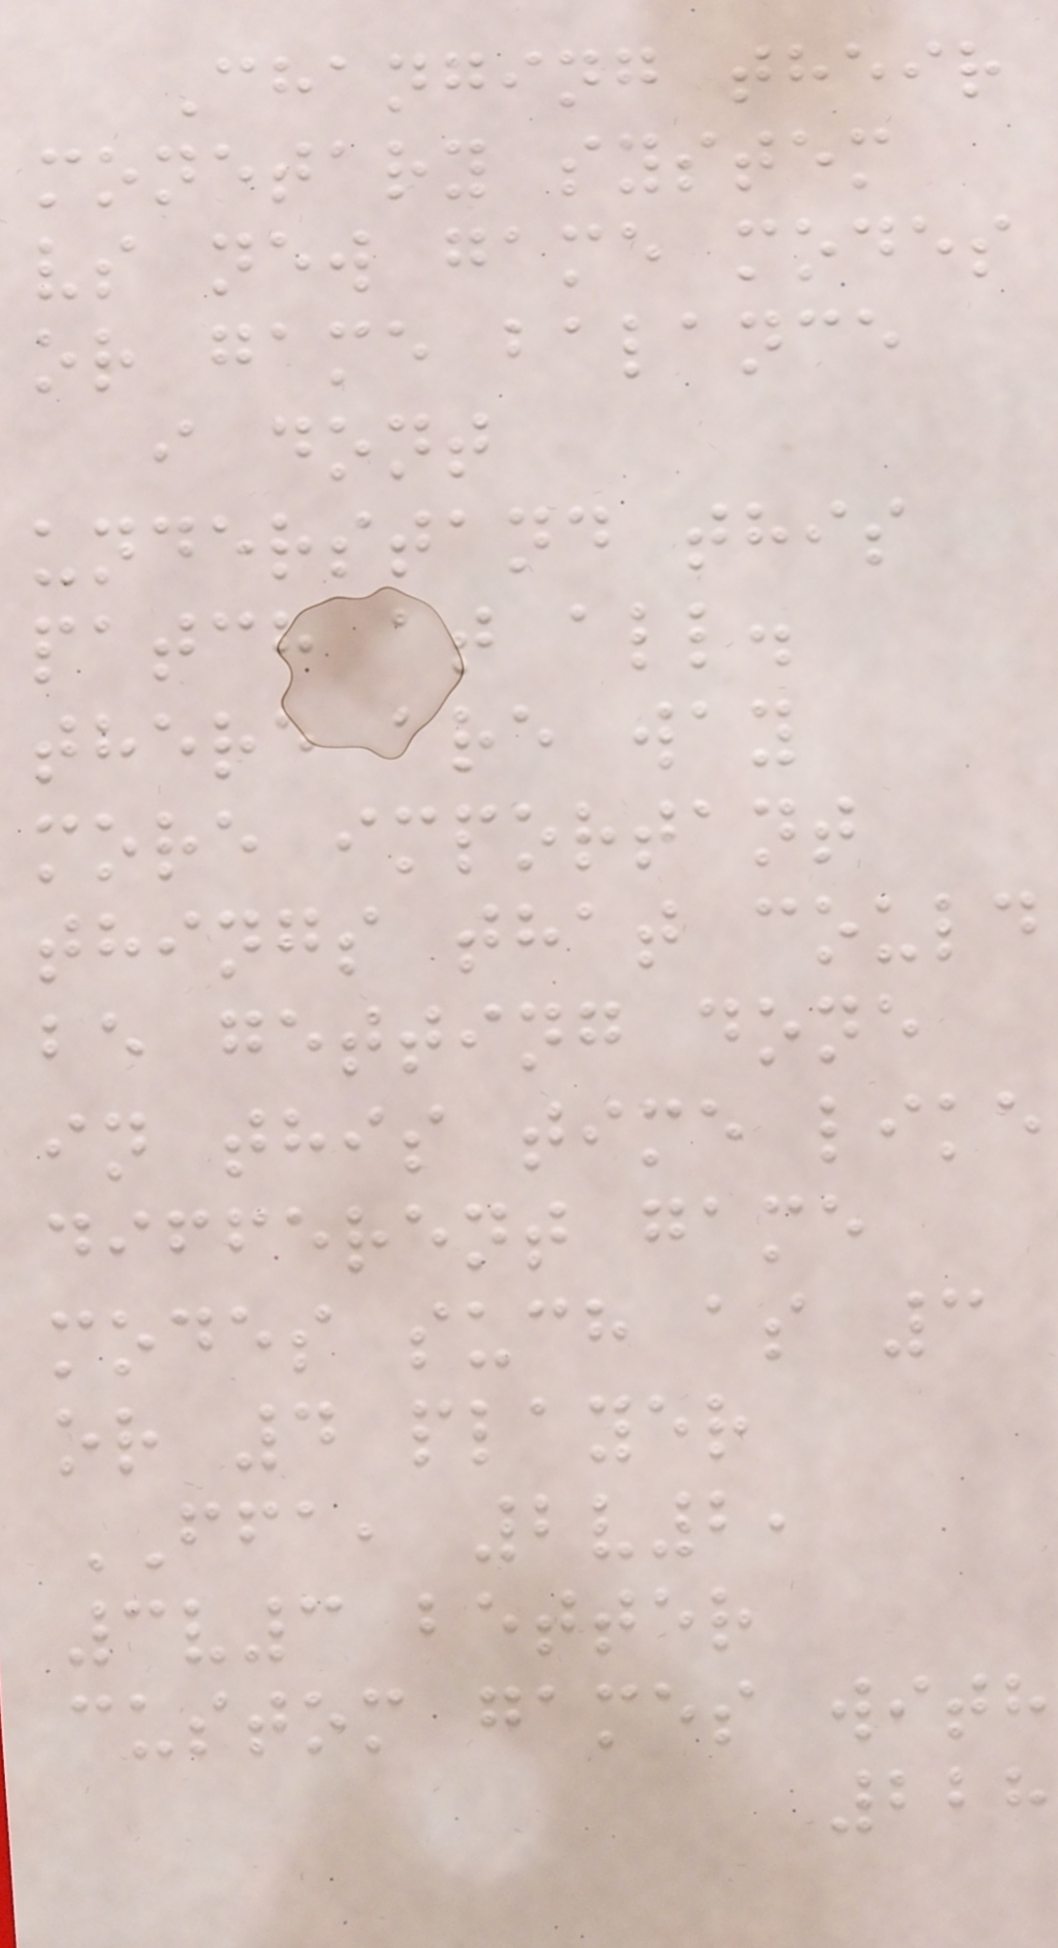Changing their
monetary system
vs new game modes
or game balance
i dont
understand this
patch at all.
there are way
more important
things that could
be getting done
in this time like
different game
modes such as 3
or 4 player
FFA, 2v2,
3v3 better
custom games with
228
